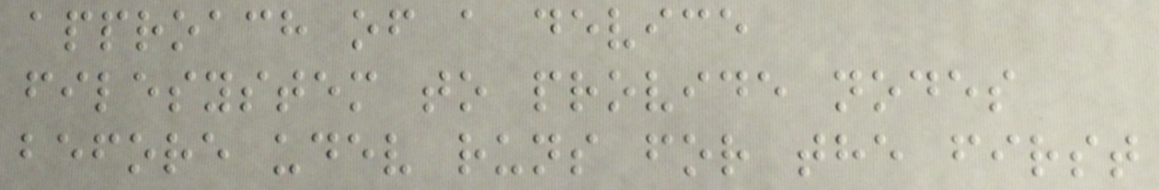approach of a device
filesystem to provide nodes
before udev runs for the first
